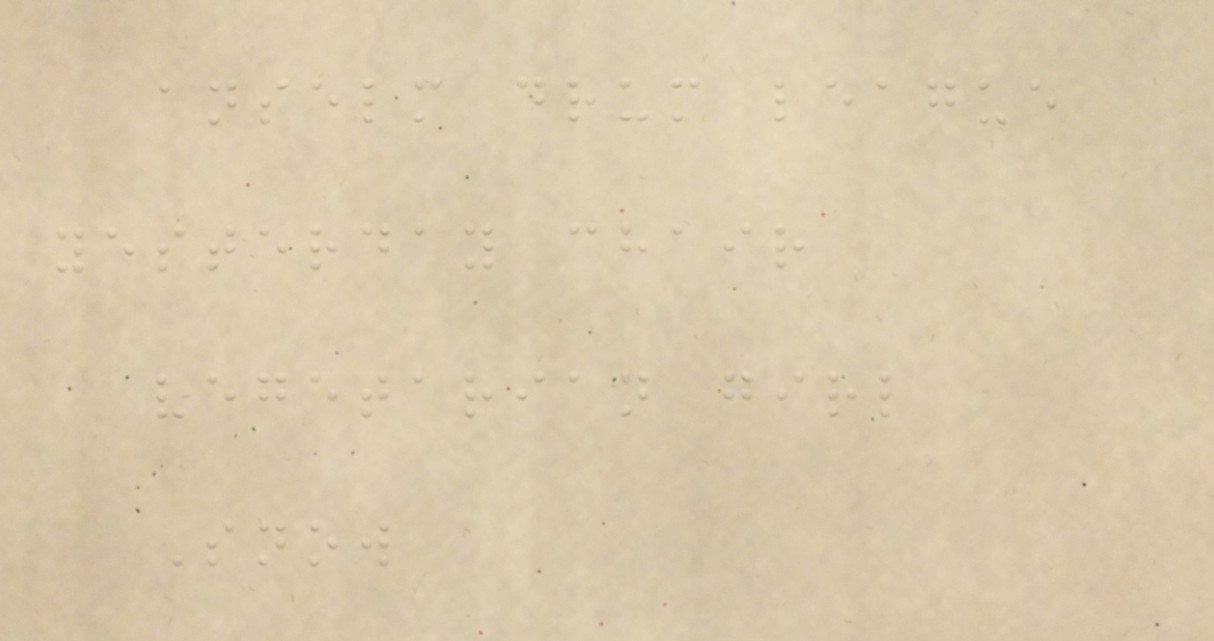anselm drum league
yesterday chair
vegetarian girl
Snow
